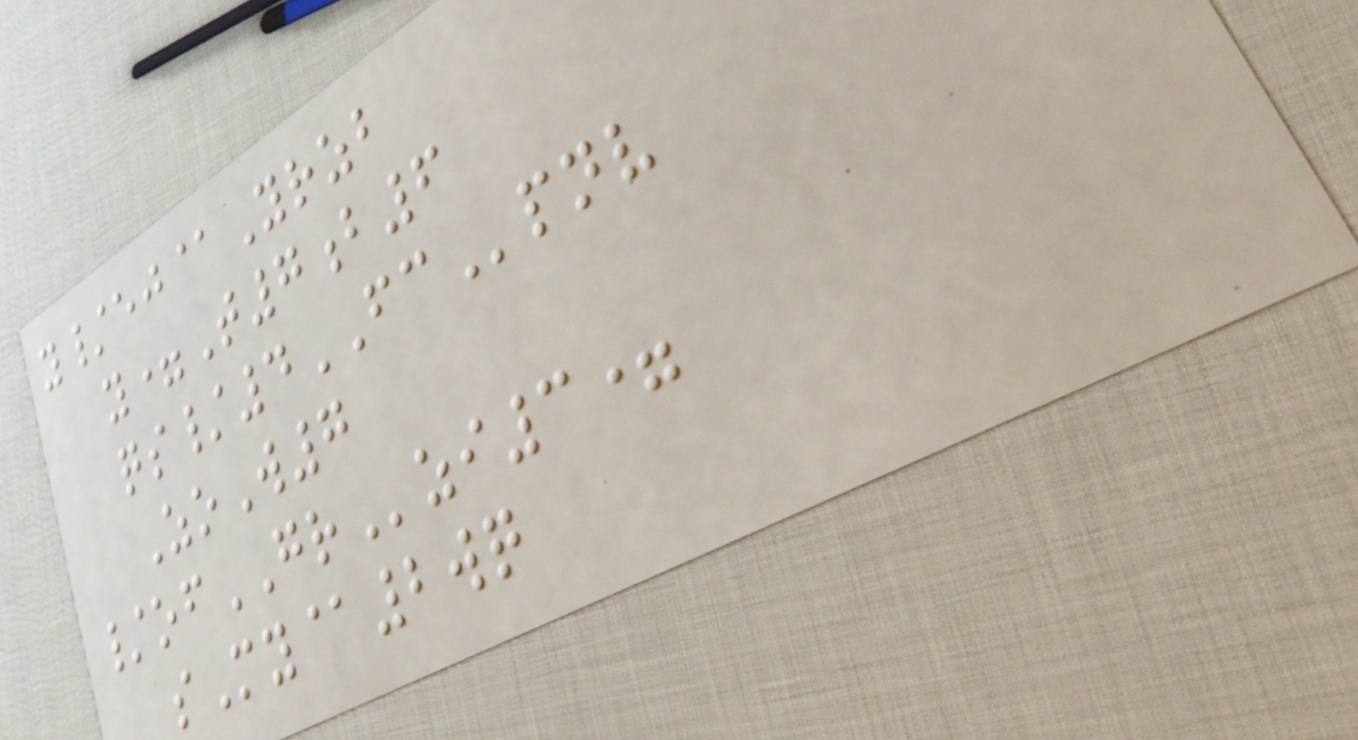y/ej@Yrzb
y=T7b6
qs/4FCpnv
ZoW7
/ofGRzi3=
sMy@2wq
